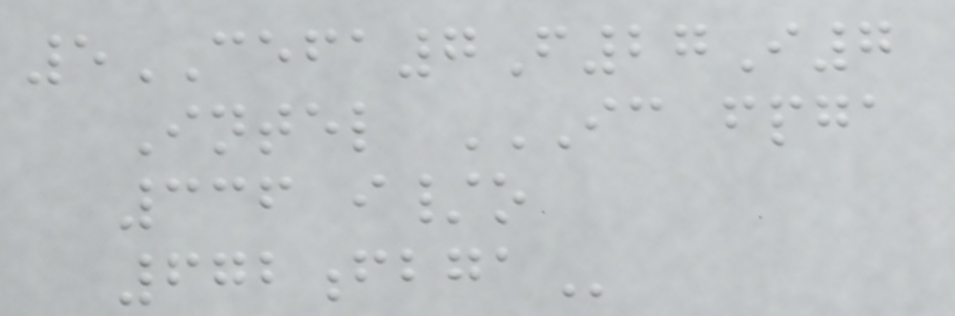5CEFA7F27I7
Intel IC FPGA
336 I/O
672FBGA
